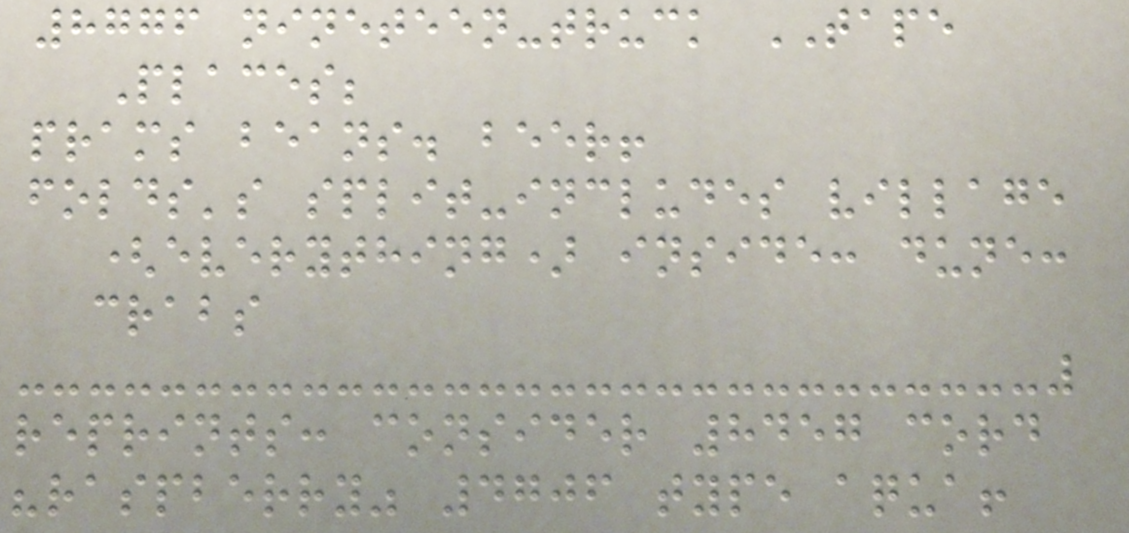8776 nineteen-truck TAPE
Places;
prams beans. beer!
folds's split-includes village
(everything) inside: dune:
crabs
reprints: consider 8457 cord
"raspberry" 4706 type aqua!
